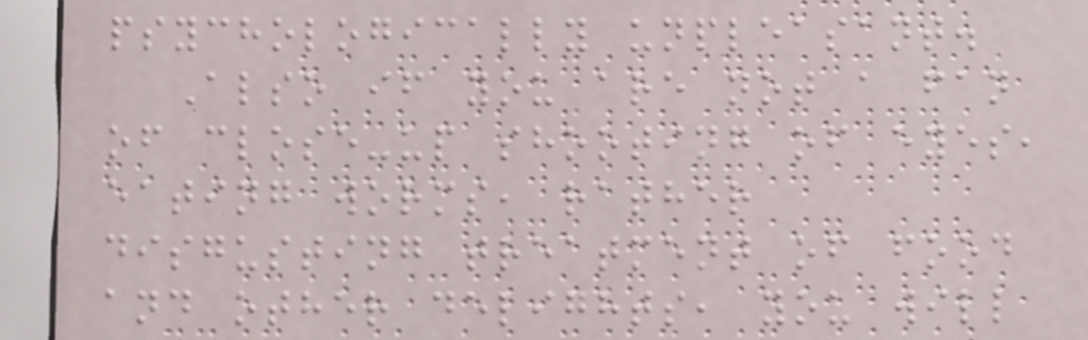psychologically unpleasant.
Also if you are not a fan
of close-up shooting of eyes,
eating worms, rather
disgusting treatment of food
and other delights, you will
